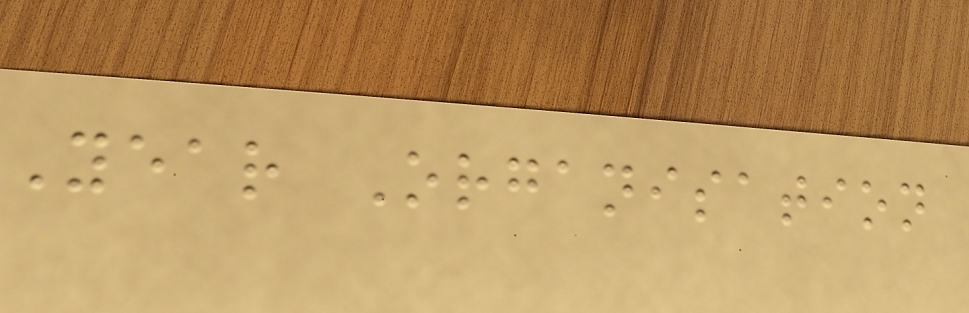Year Organisation
